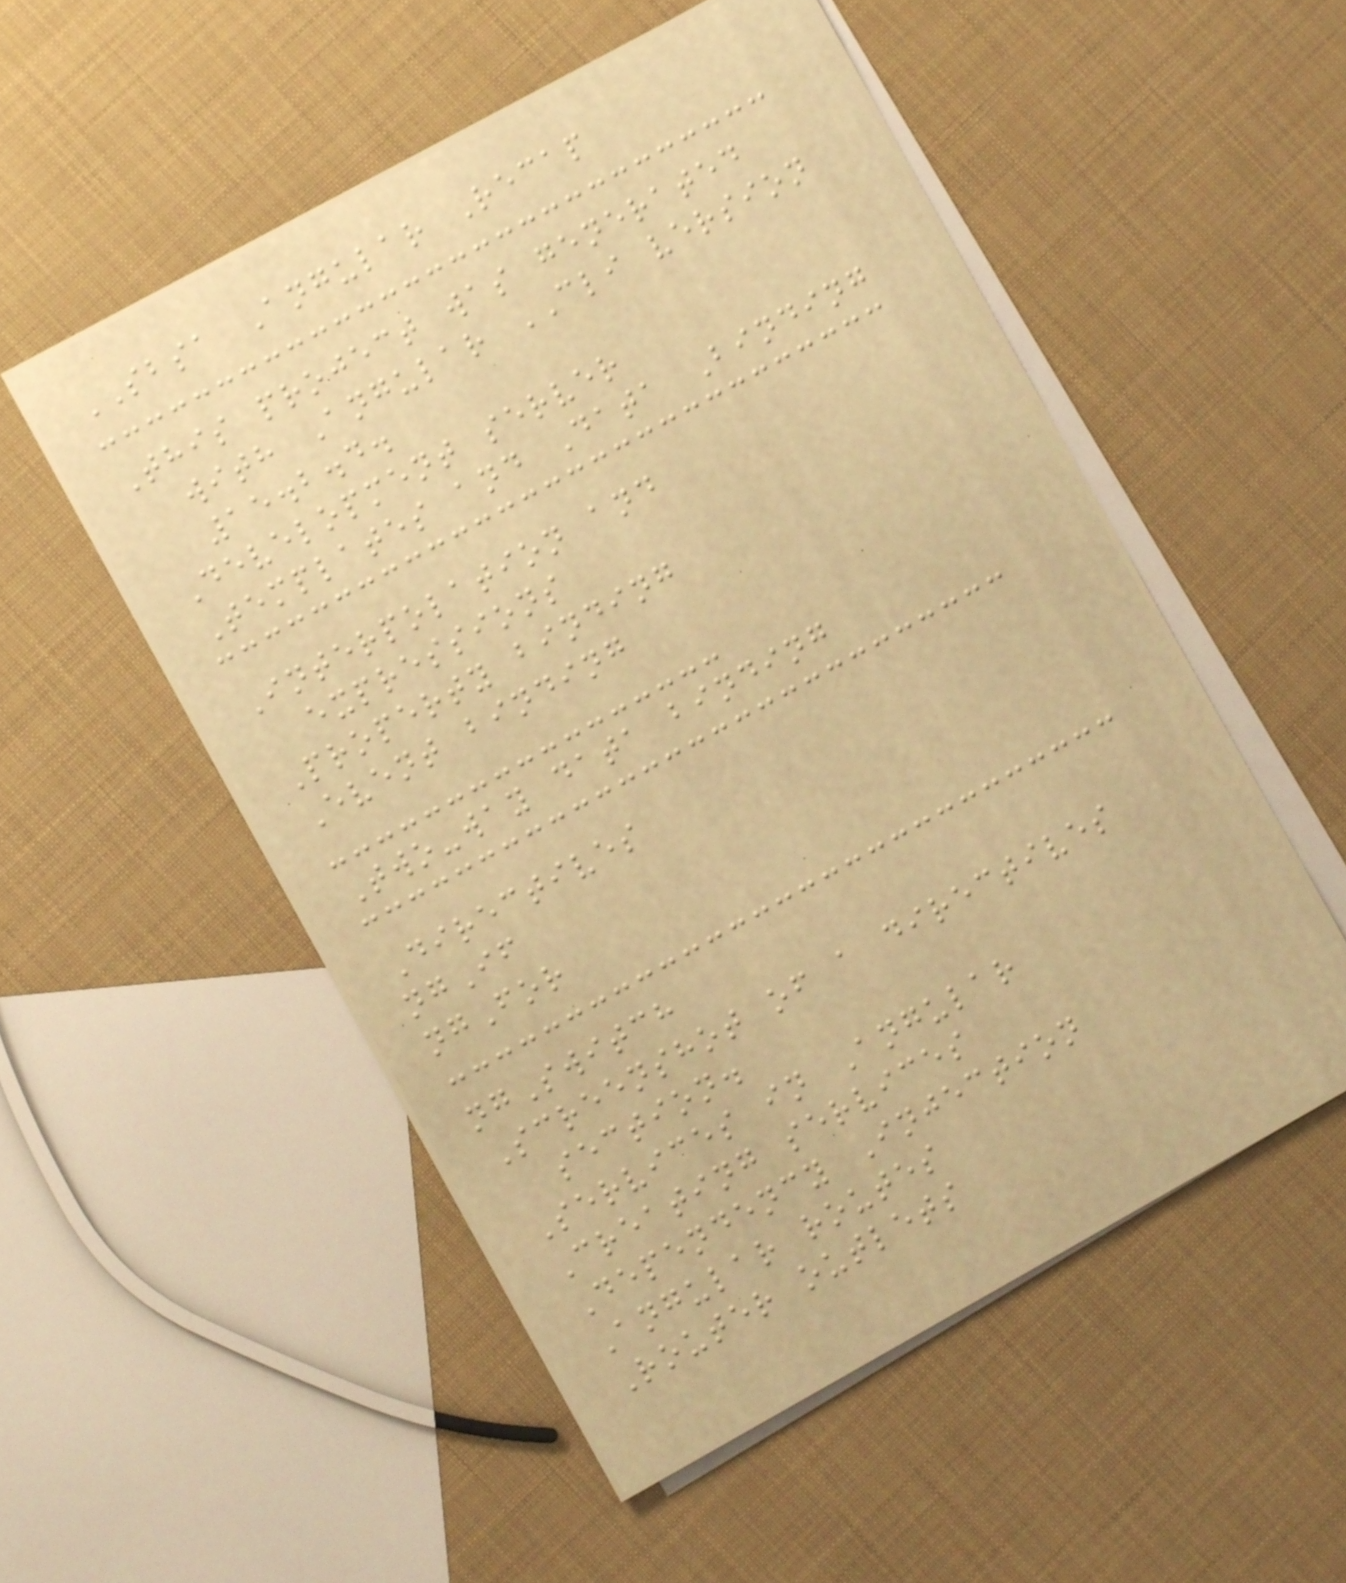SBSA Angular Recap
This project was generated
with Angular CLI version
15.2.4.
Development server
Templates and Data Binding
Interpolation and
expressions
Property binding
Event binding
Two-way data binding
Directives
ngIf
ngFor
ngSwitch
Screenshot of a directives
section.
Services in Angular
Creating services
Dependency Injection
Angular routes
Router outlets
